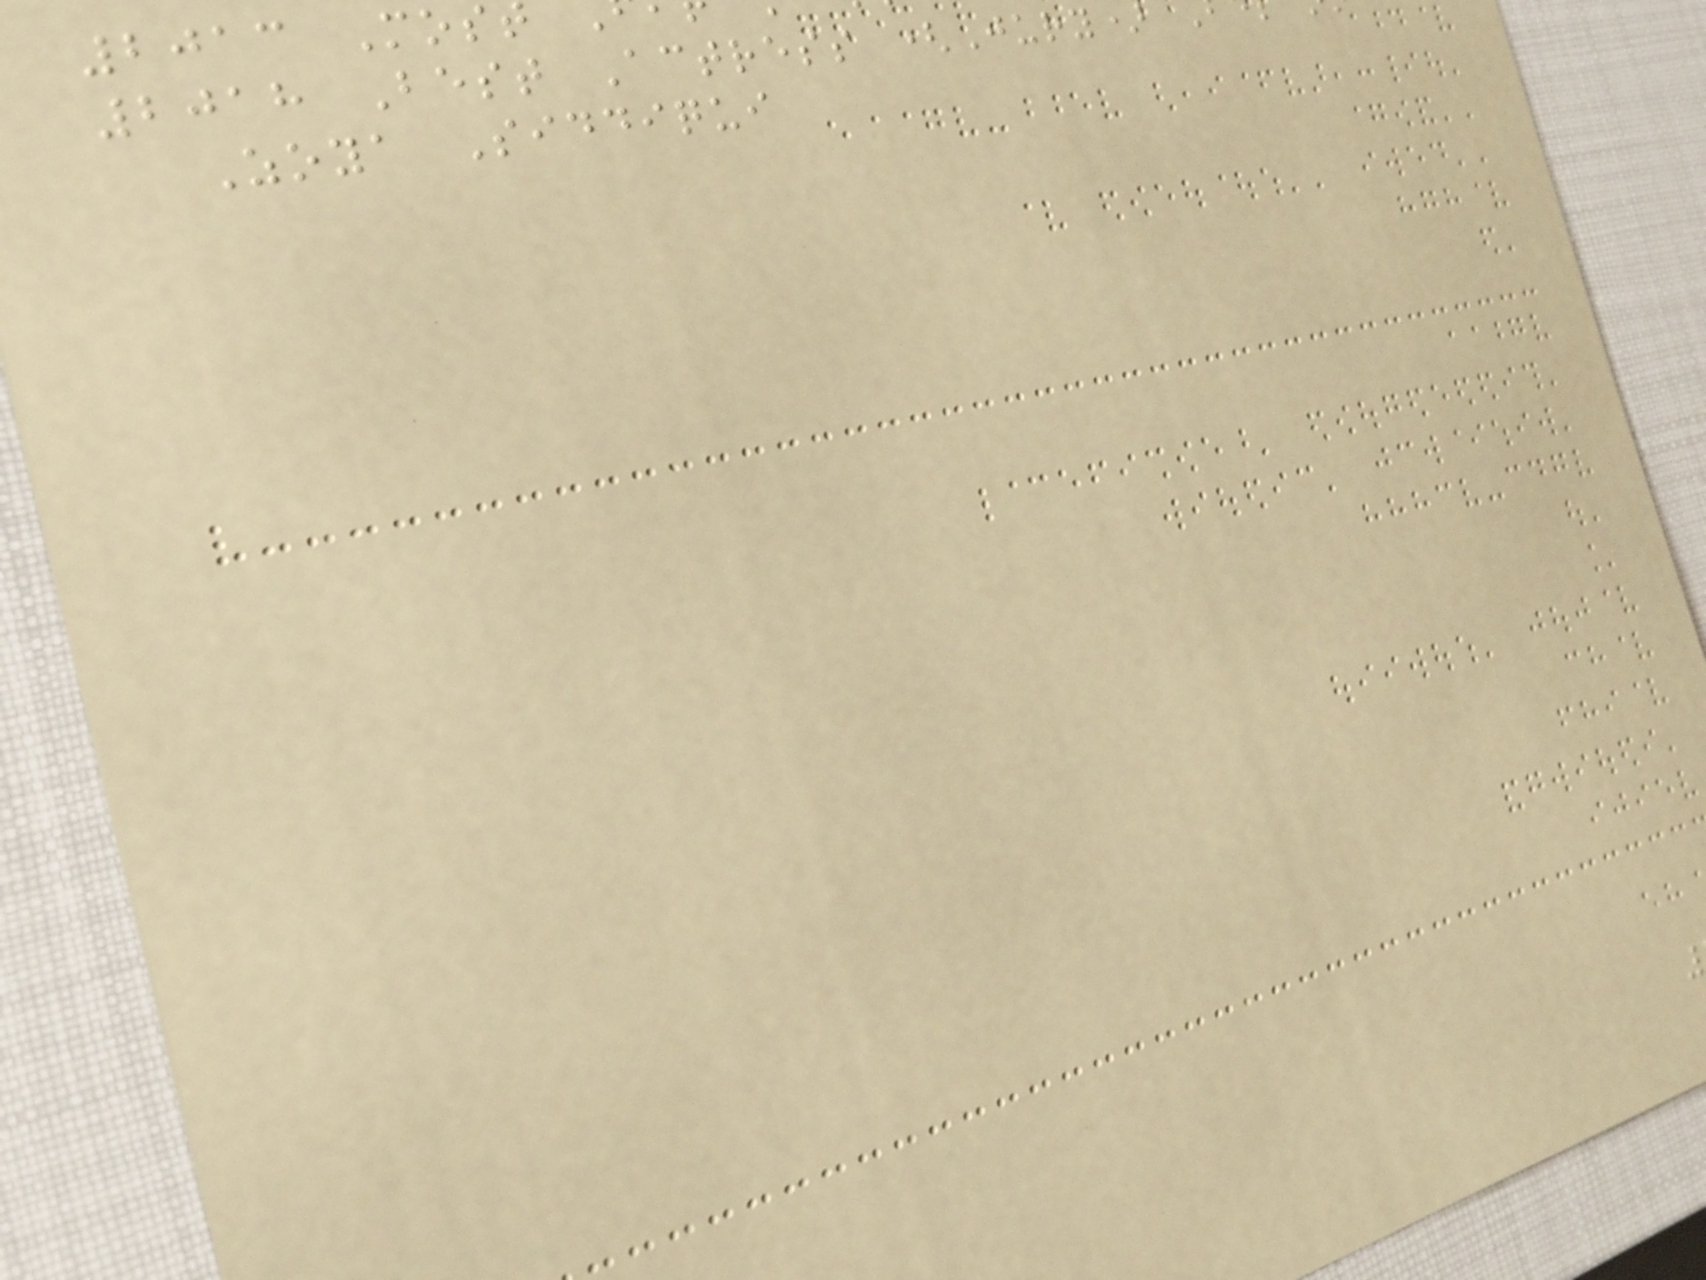2013 Mos
2018 Best Actress (Jury)
Zoya Siddiqui
